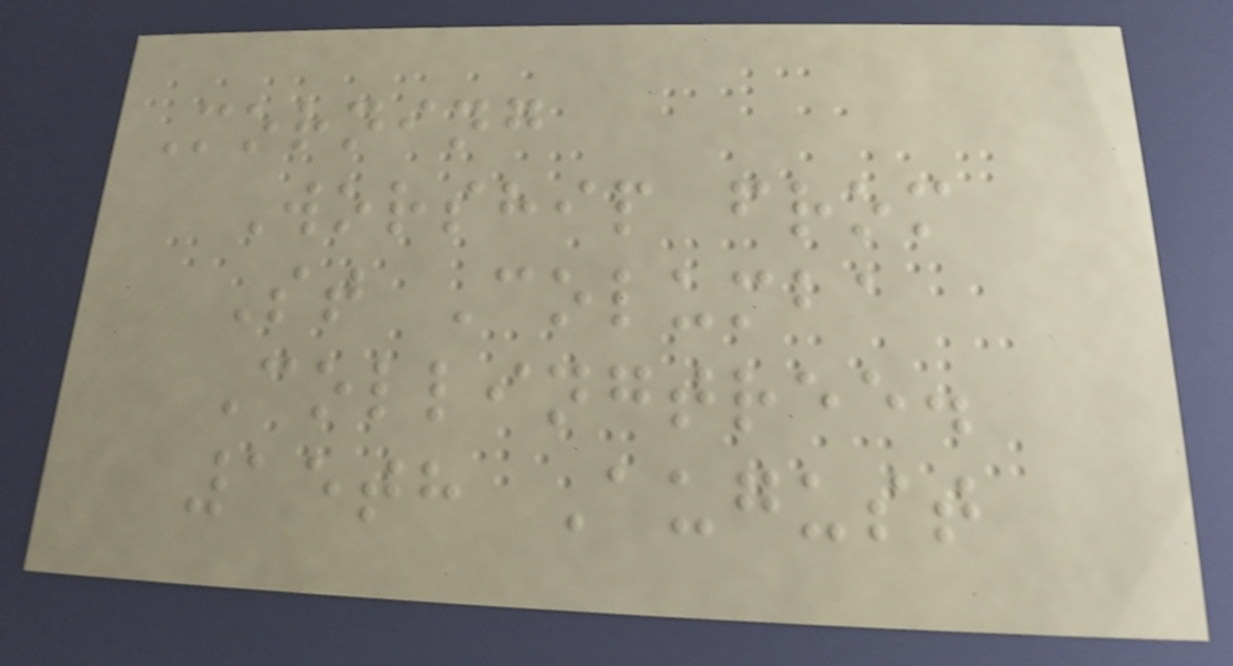Morning
Worship from
St Columba
Collingtree.
15th August
